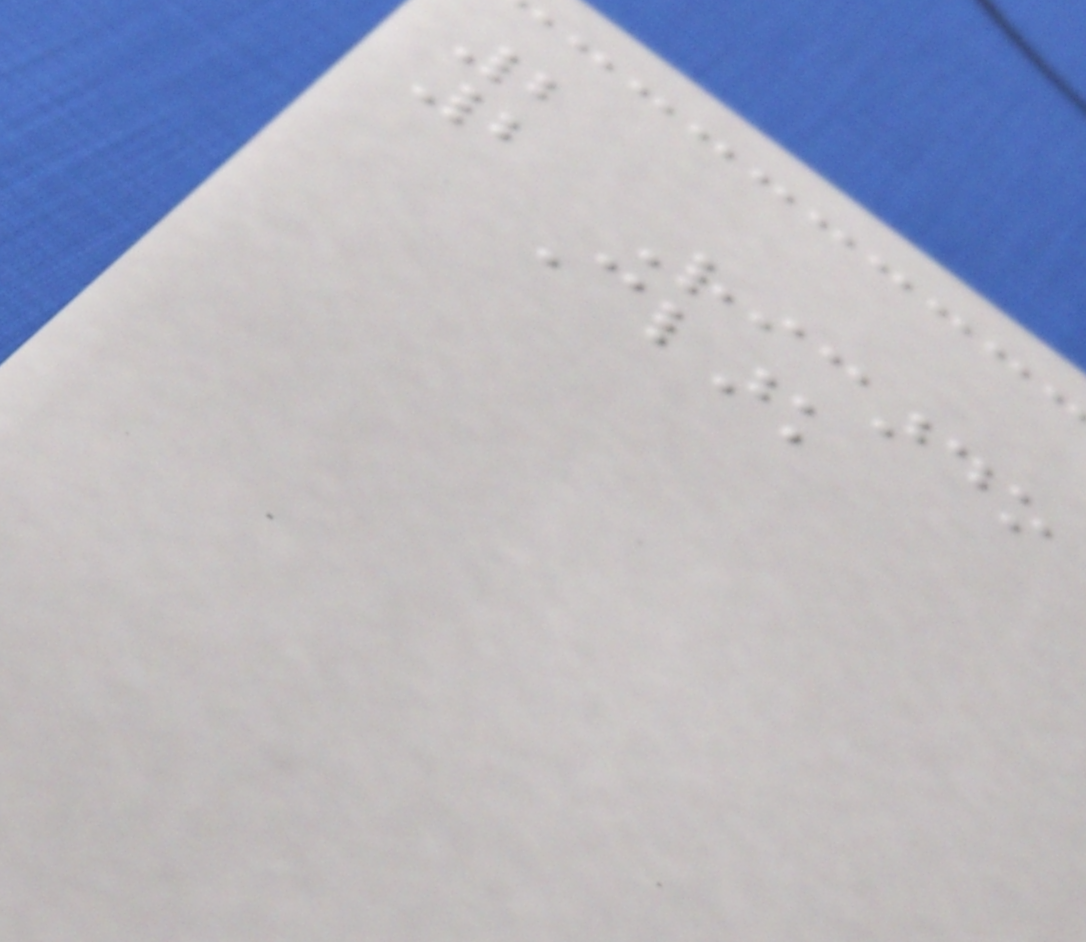2
2 Ricardo
Clark
